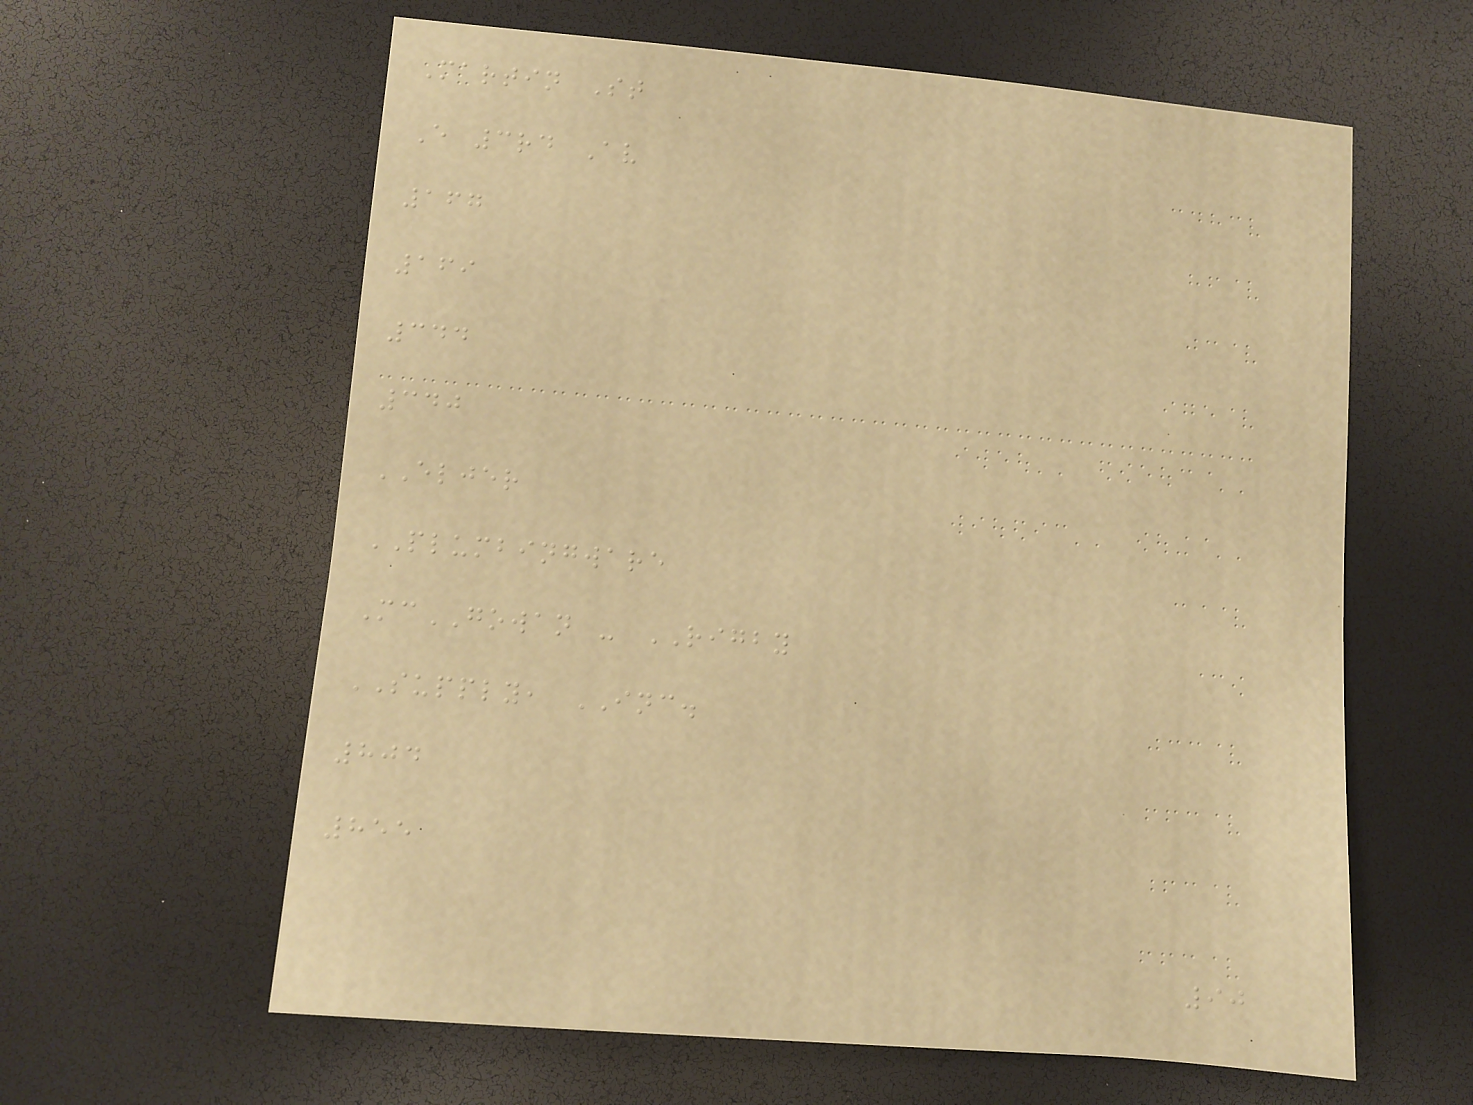Martin St
E 3rd Av
167
169
344
340
ELJER
PLUMBINGWARE
McGOWAN - RIGBY
SUPPLY, INC.
804
855
90
